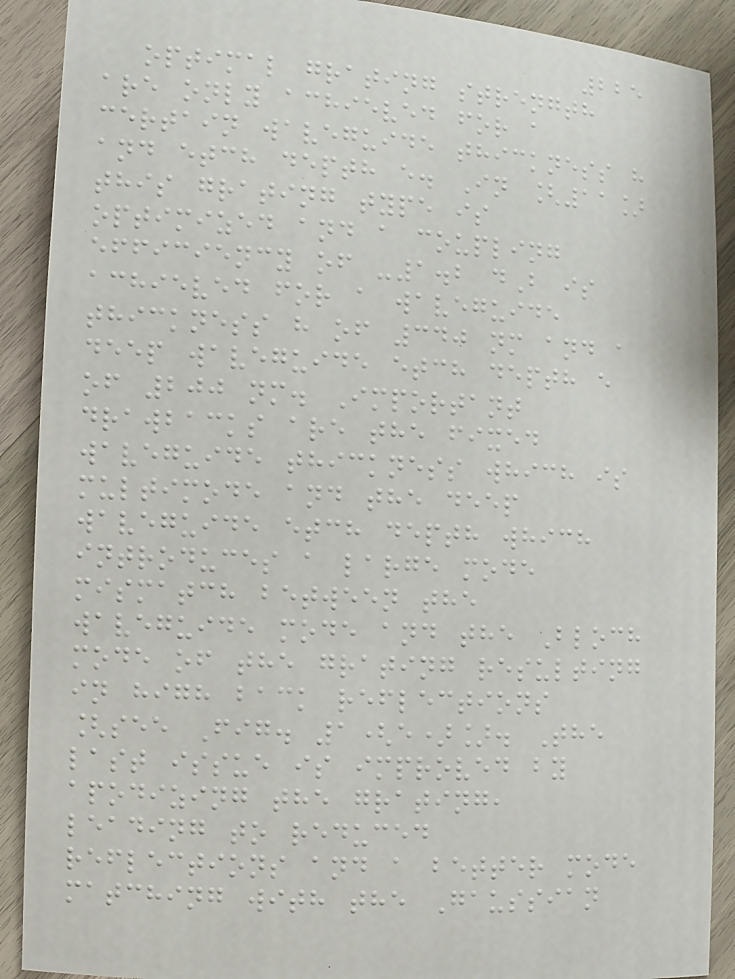225
optimal grating strength
are only achieved for a
certain waveguide thickness h
and etch depth e. In [11]
this grating type is
optimized and a coupling
efficiency of -1.2 dB is
achieved for a waveguide
thickness h of 340 nm and a
deep waveguide etch depth e
of 200 nm. Important
drawbacks are the fixed
waveguide thickness which is
multimode and the deep
waveguide etch depth which
introduces a large mode
mismatch between the
waveguide mode and the Bloch
mode of the grating resulting
in high back reflections
[see Fig. 1(e)]. The
last issue is improved by
apodizing the grating,
leading to reduced
reflections and a better mode
matching with the Gaussian
